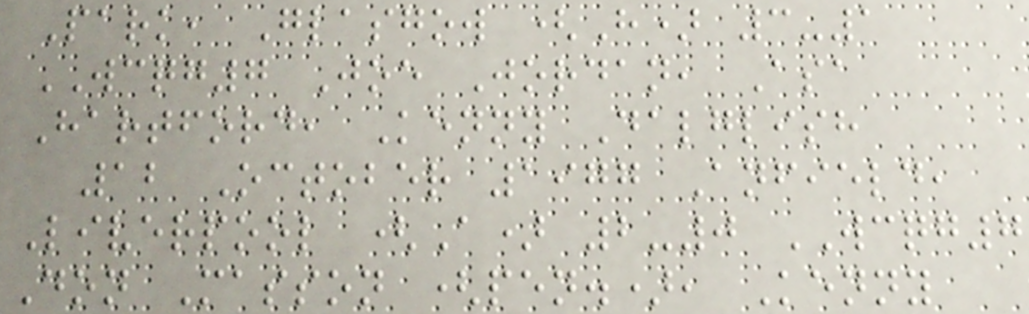Park, Glasgow (H) 3-1
WCQG7 Joe Jordan, Asa
Hartford, Kenny Dalglish
12 October 1977 Anfield,
Liverpool (A) 2-0 WCQG7
Don Masson (pen.), Kenny
